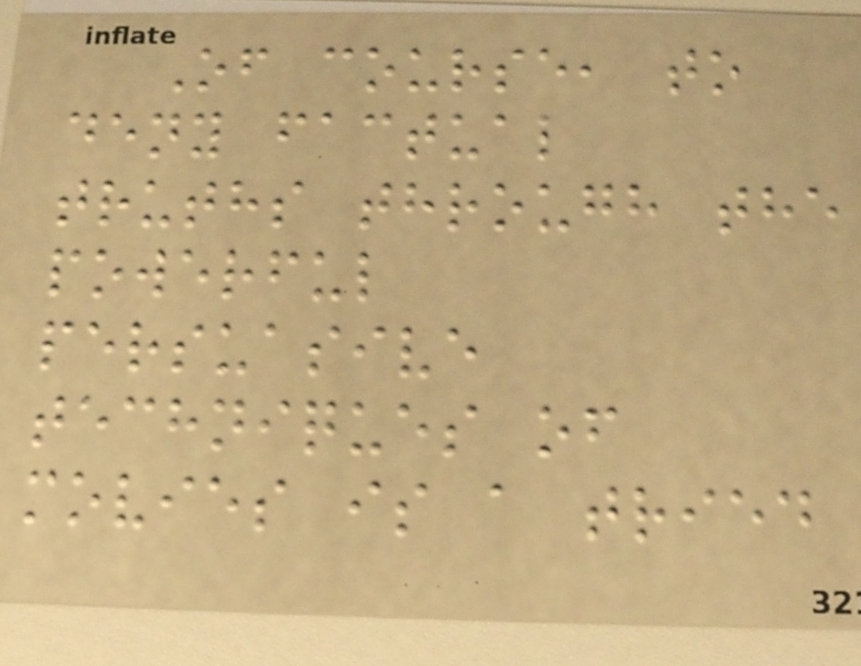Of course, to
deny factual
truths through the
powerful
persuasive
techniques of
movies is a tried
